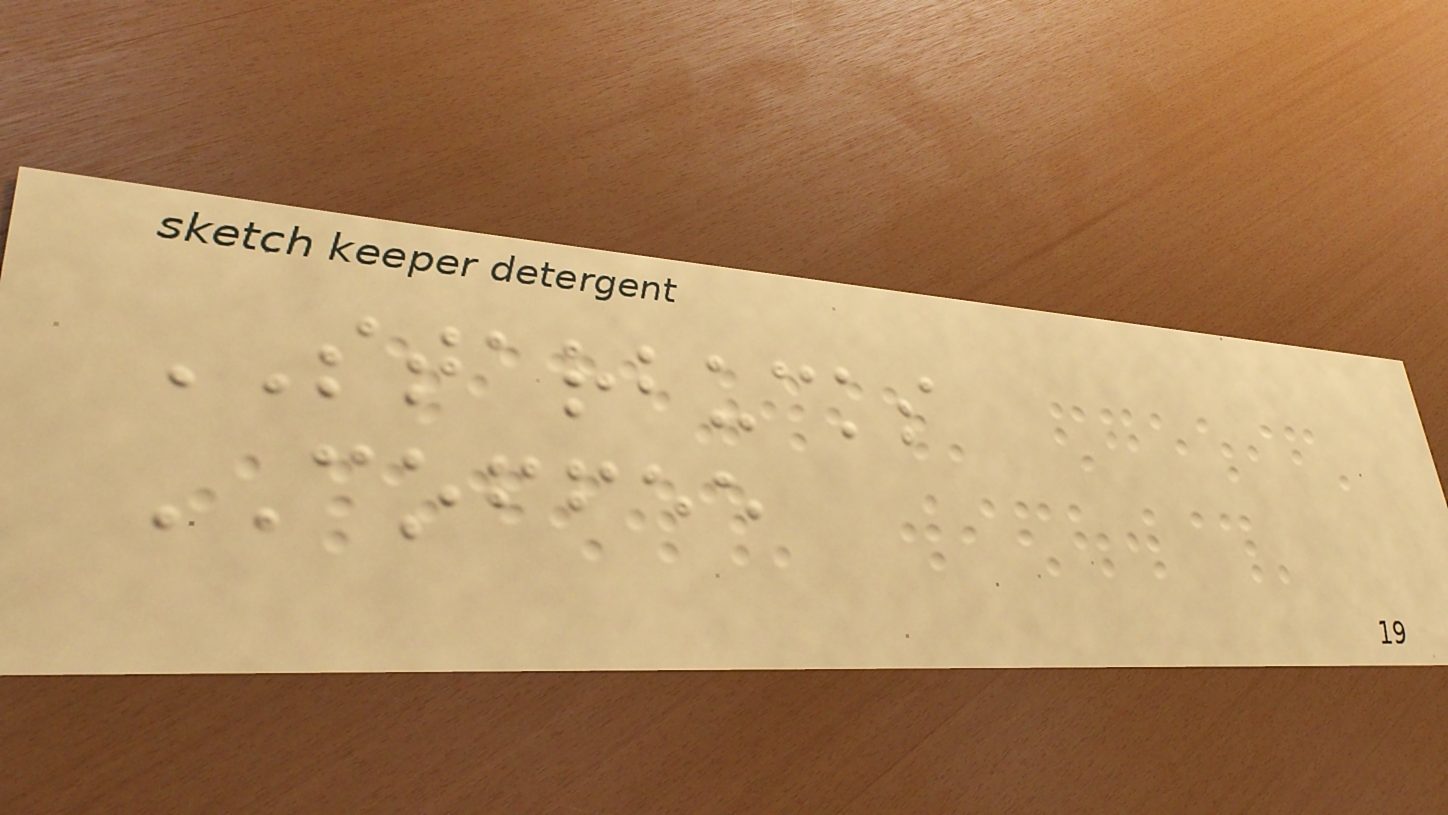STARBUCKS
COFFEE
